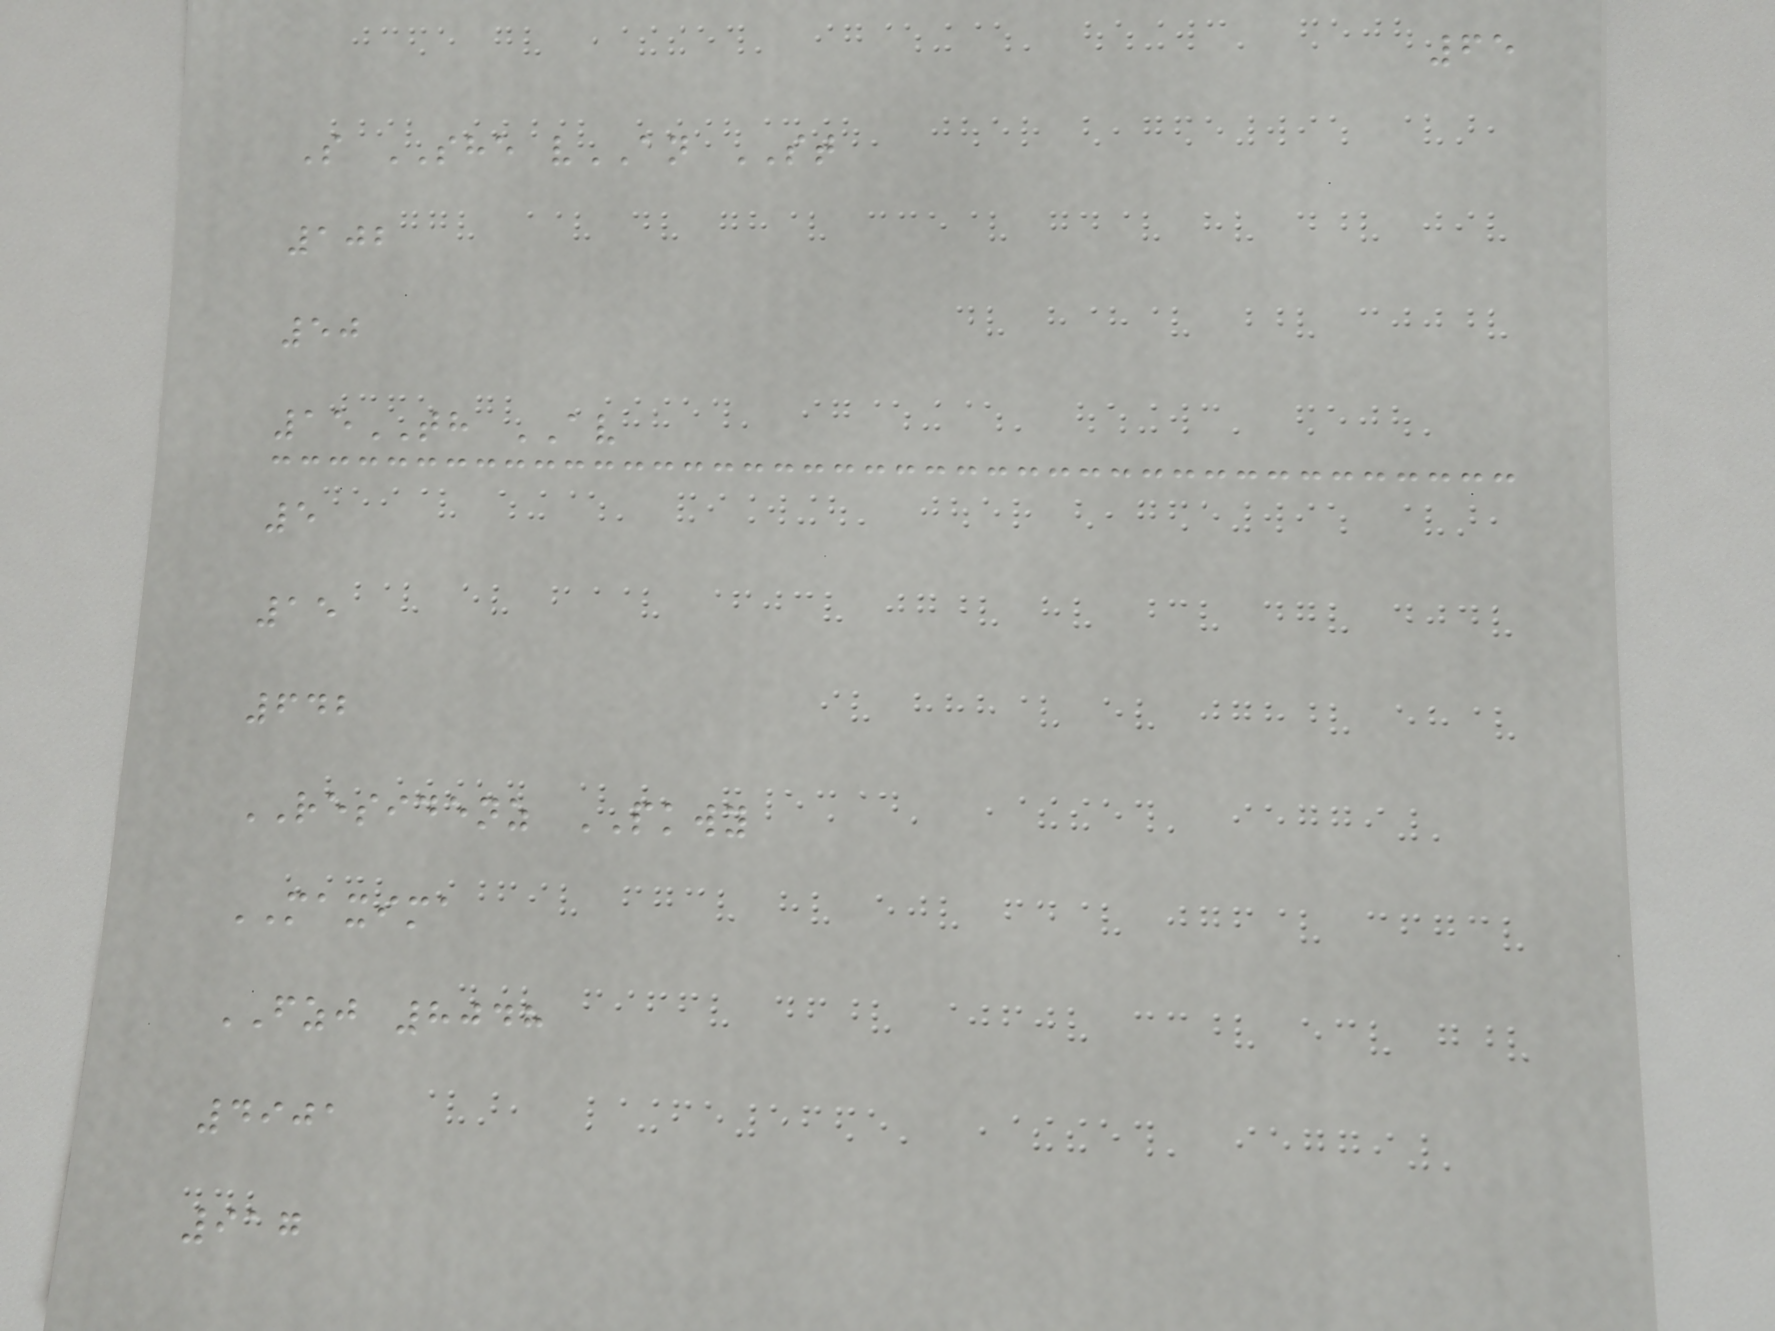65
S SHE vAN ST
102
50
15TH AV
5
15
642
RESIDENZ PKWY
MAXIMA
FZJ 8048
4901
917
